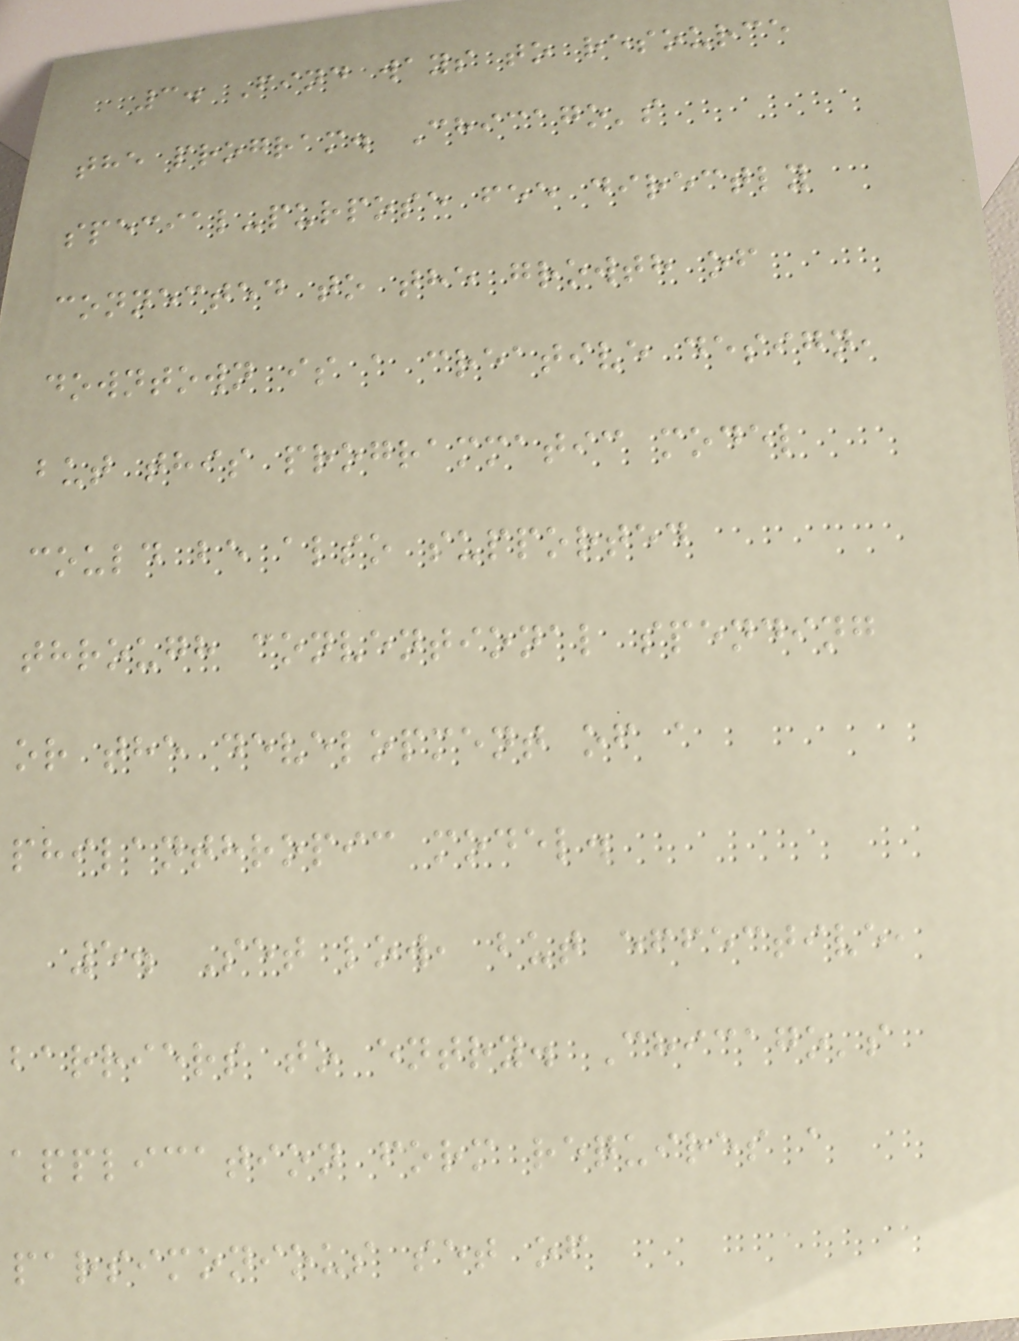3. Find ways to resource
the program. Chicago's
special-purpose fee directly
connected to the growth of
downtown is a creative design,
but this programmatic model
could be also supported
through conventional spending
or the development of a
philanthropic model.
5. Set low, but effective,
barriers to entry. Chicago's
application form requires a
parsimonious set of
